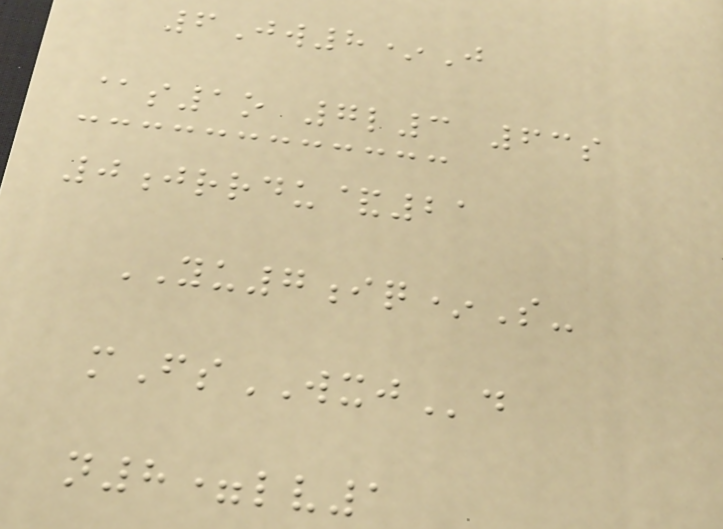6Jw8*J
@s1o 7l3 63s
0jrrdu&21
YU7iq*S-
mFsWXJd
n8=lv1
